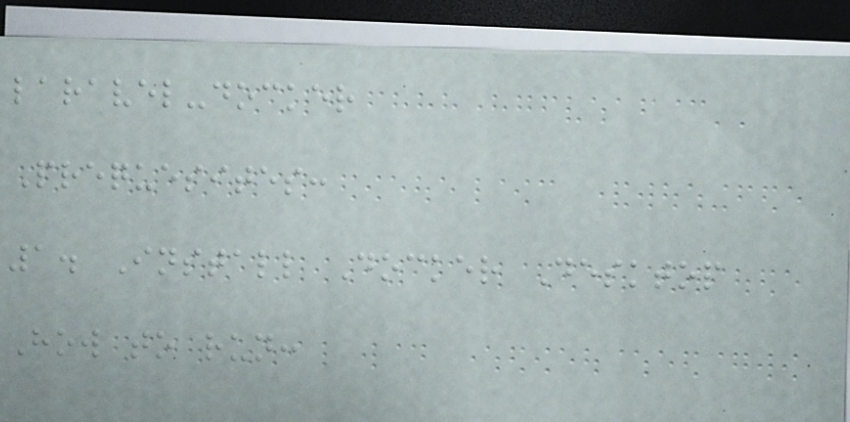laravel-docker
Prequesites:
1. Install Docker Desktop
How to run:
